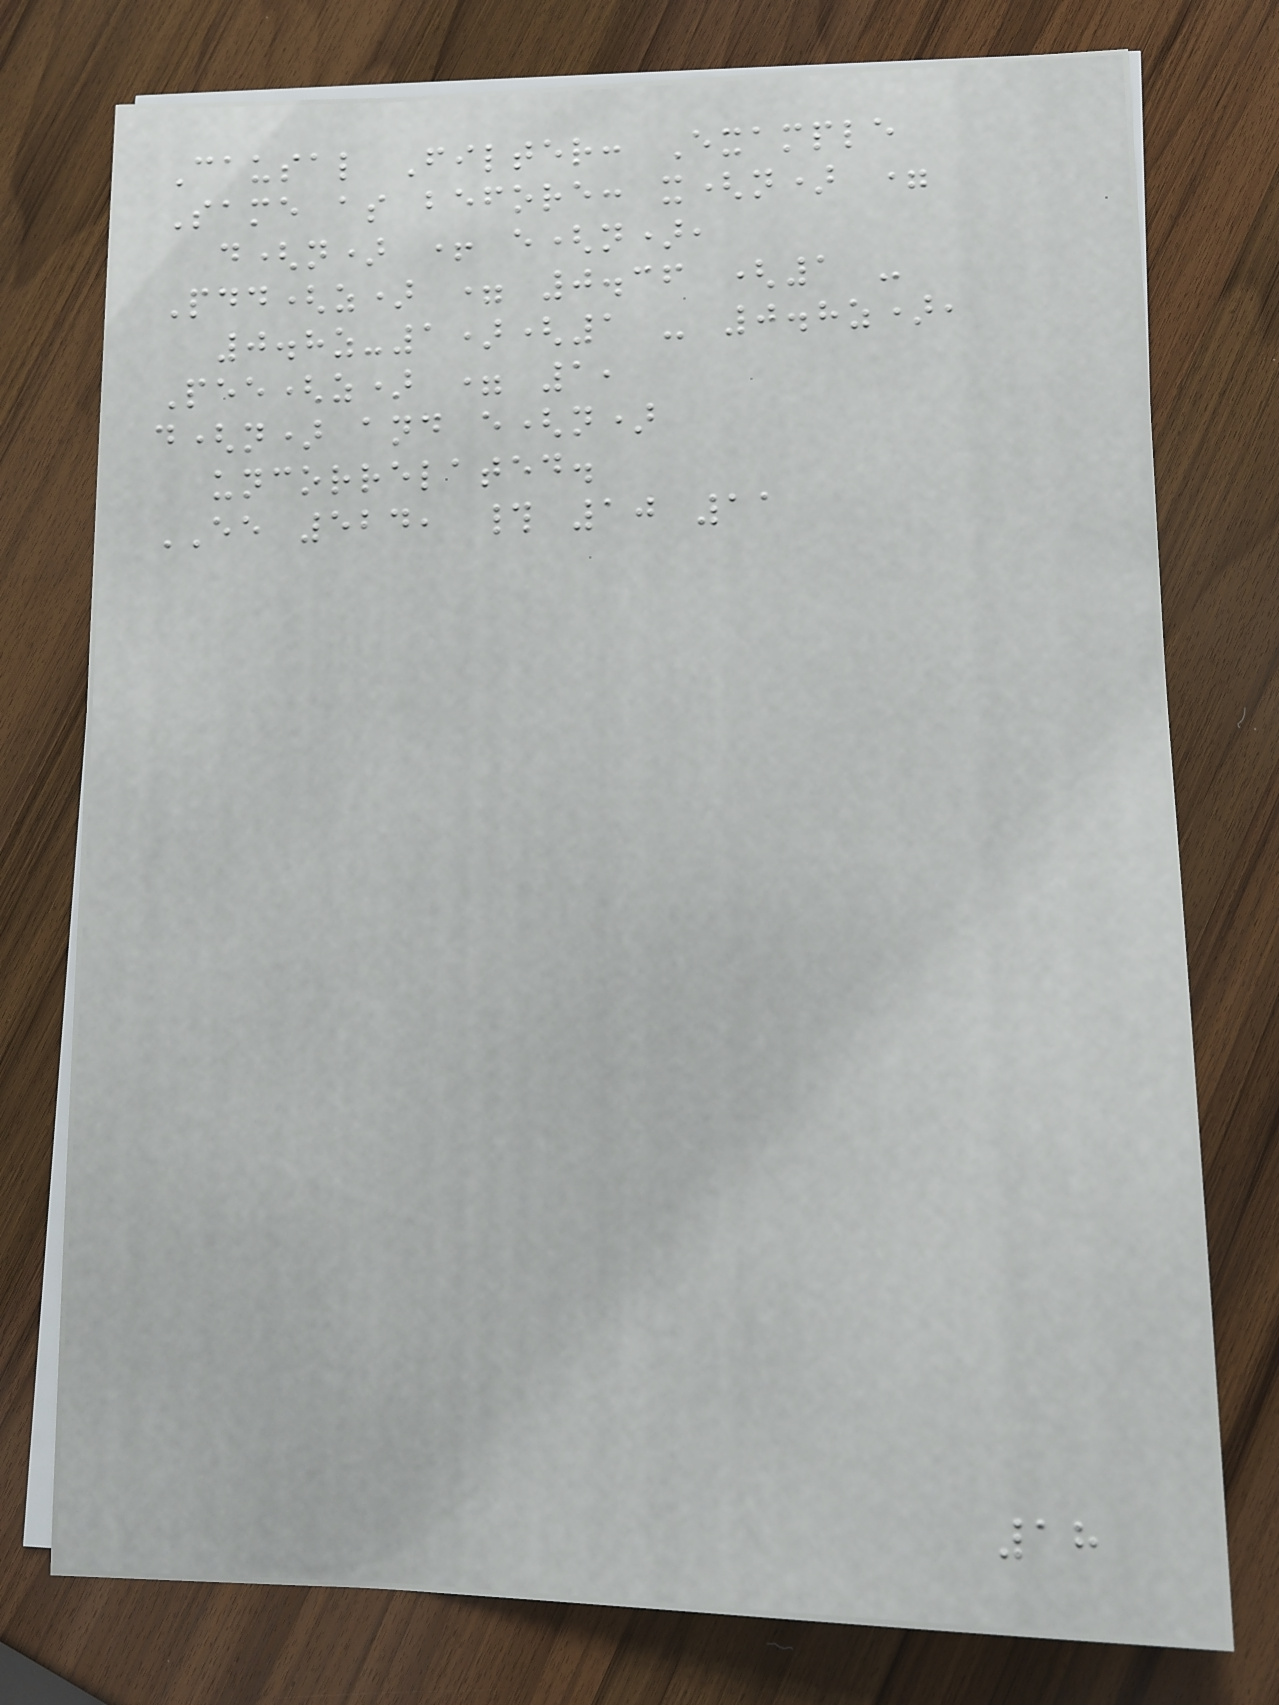Causal Filter: Example
Same as before: x(n) =
d(n) + e(n),
Pdd(z) = 0.36 (1 -
0.8z-1)(1 - 0.8z),
Pee(z) = 1,
d(n) and e(n)
uncorrelated.
EE 524, # 10 11
18
